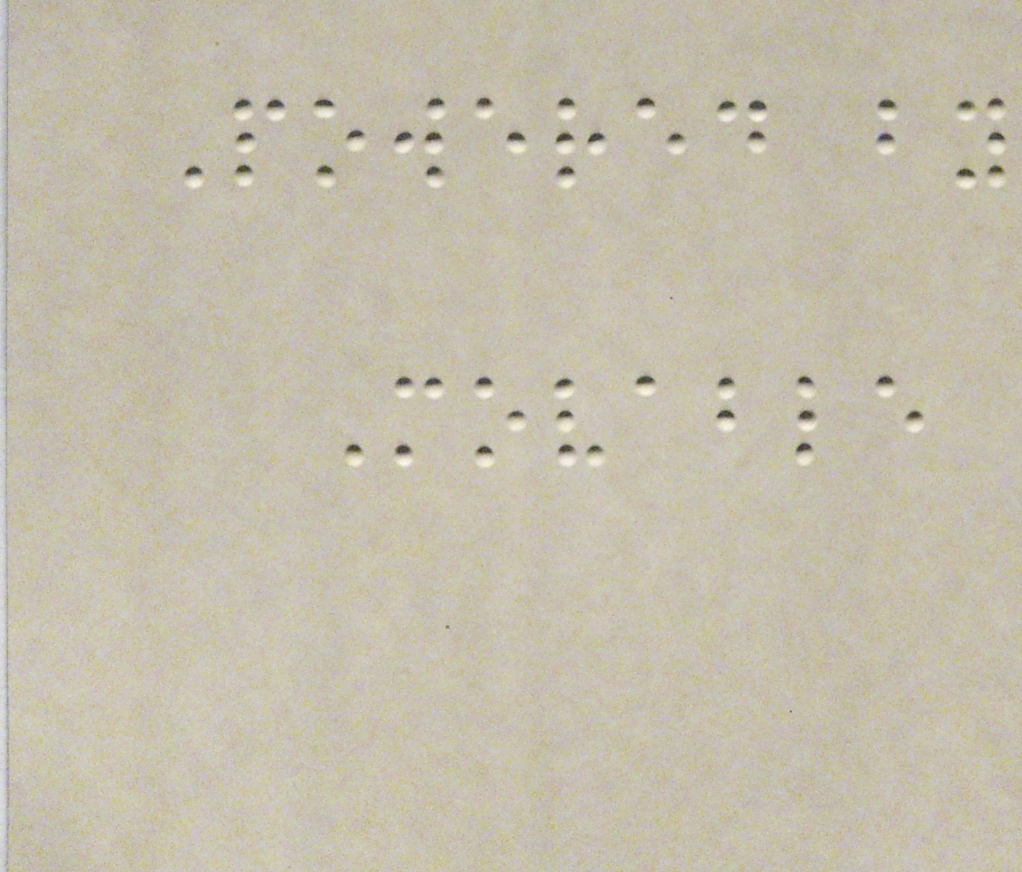Powered by
Movable
